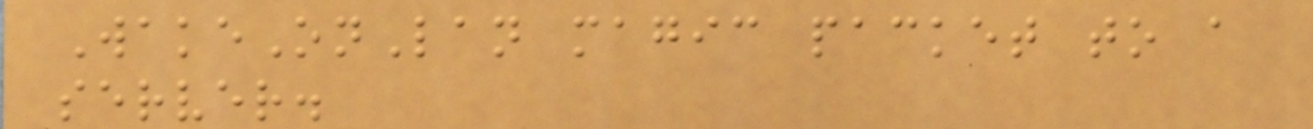WakeOnLan magic packet to a
server.
